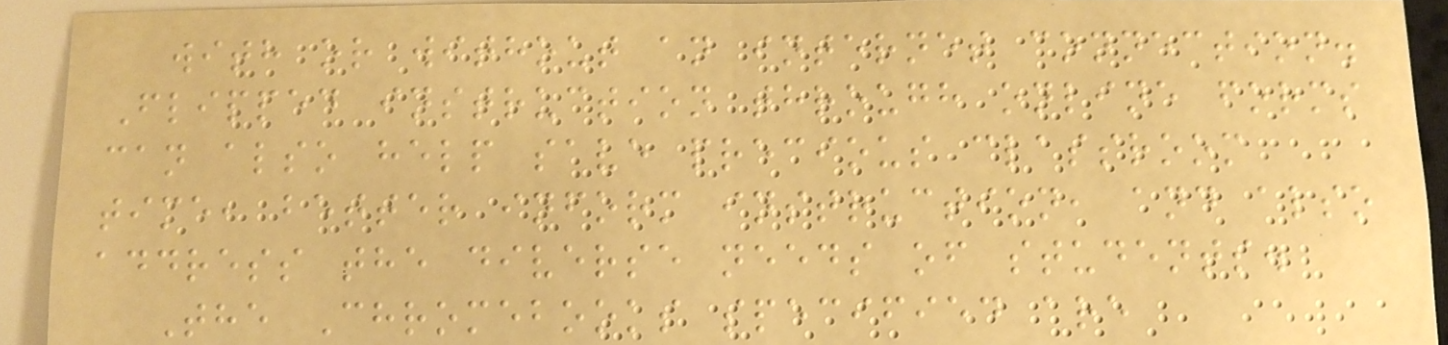with or without an internet connection.
Flipped instruction through online forms
can also help save precious classroom
time, better inform instruction, and also
address the diverse needs of students.
The Chromebooks specified are
